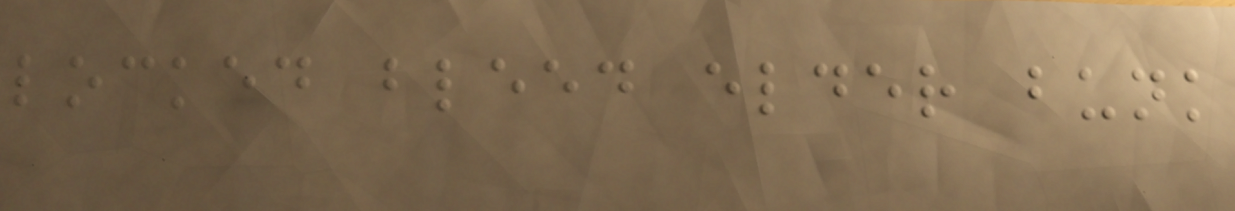locked bleed elder bunk
